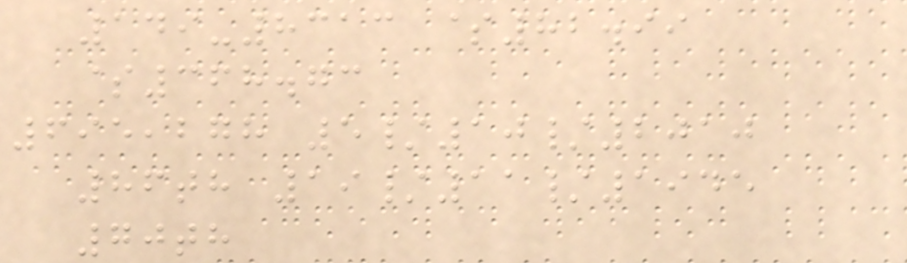149-8313 $82.99
$368.73
695,278 5/10/2010
86th 19/11/1945
70th
